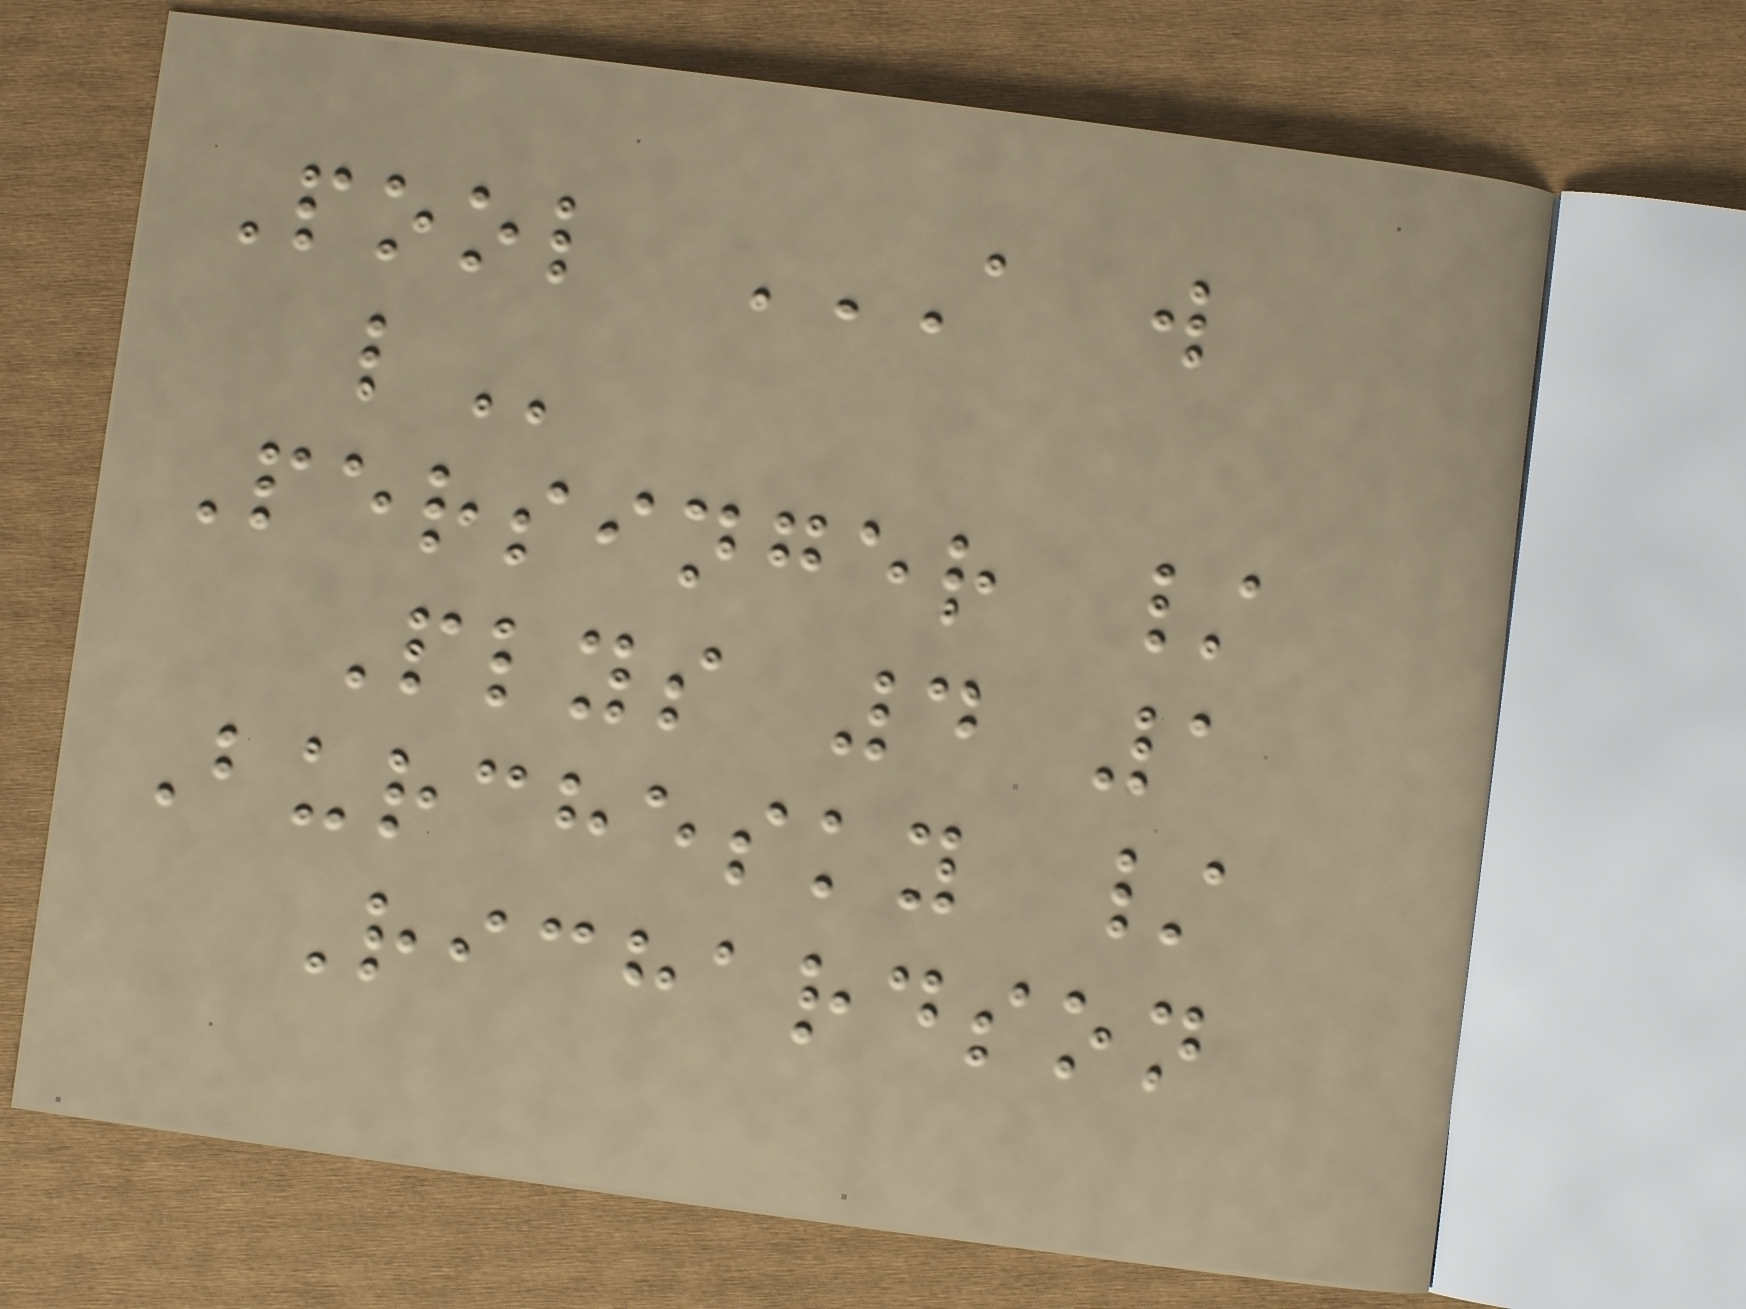Pool A W
L
Persinger /
Plys 4 1
Burchesky /
Richardson
